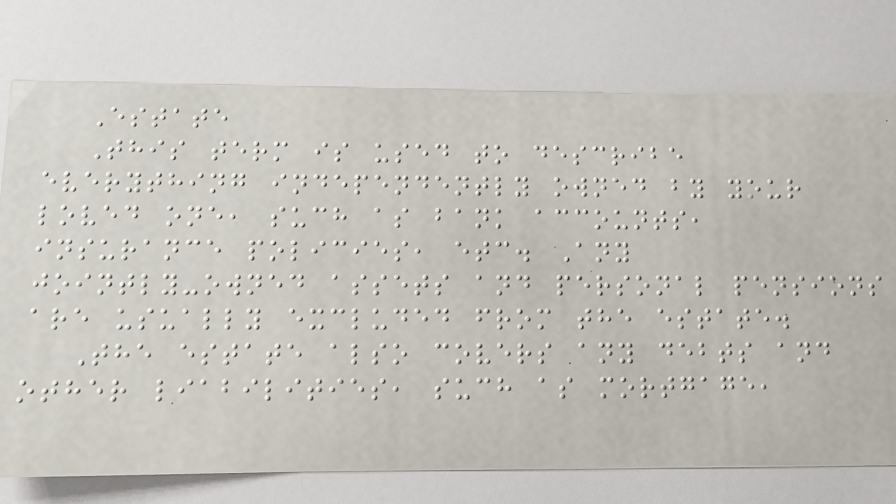Estate
This term is used to describe
everything independently owned by your
loved one, such as bank accounts,
insurance policies, etc. Any
jointly-owned assets and personal pensions
are usually excluded from the estate.
The estate also covers any debts and
other liabilities, such as mortgage,
